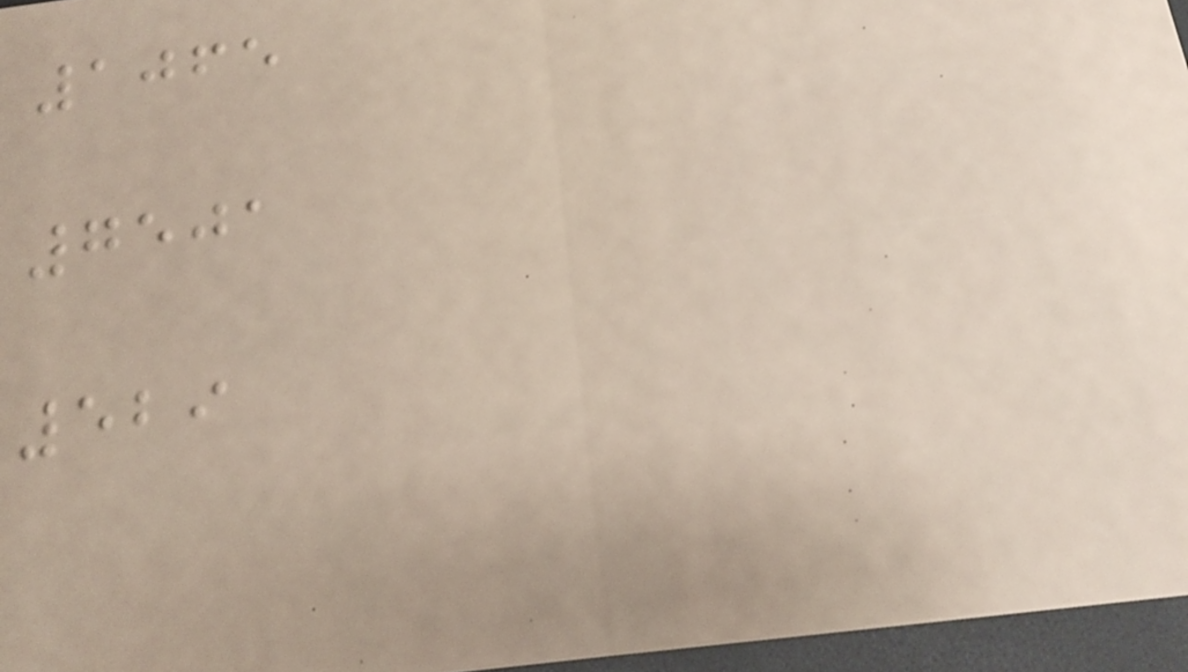1065
7501
529
